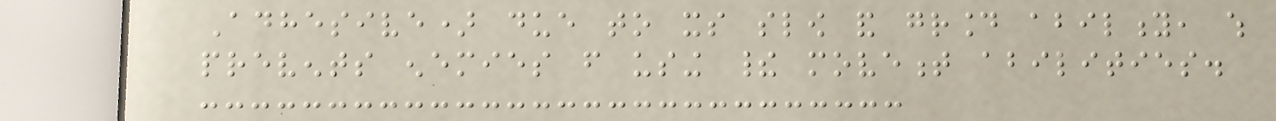Adhesive) due to its slow and ground ability, which
prevents enemies from using their movement abilities.
